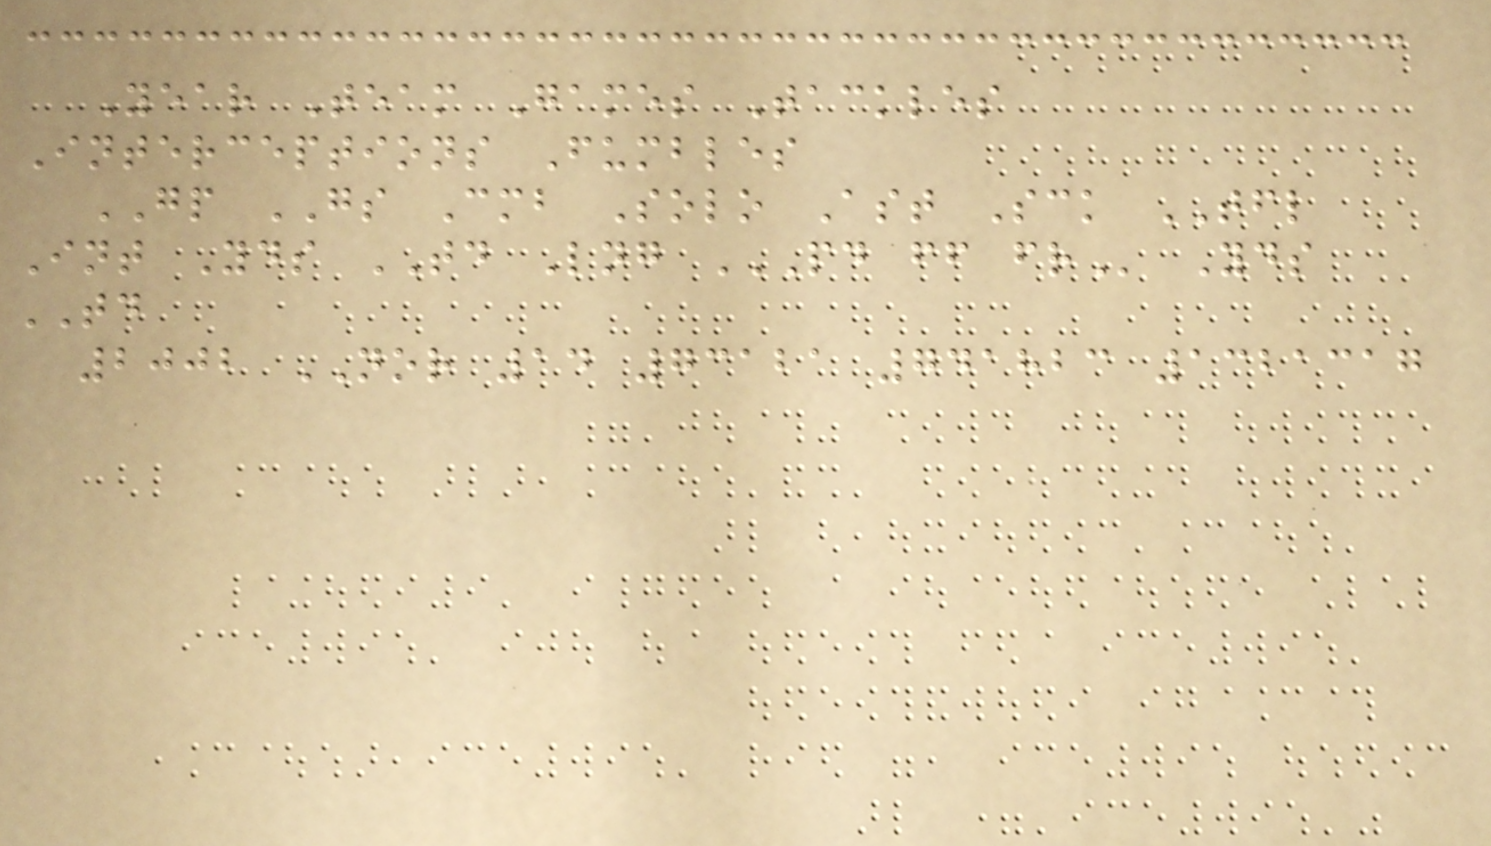Year Team Games Tackles
Interceptions Fumbles
GP GS Cmb Solo Ast Sck TFL
Int Yds TD Lng PD FF FR Yds
TD
2002 NOR 14 73121 741823 1321317
